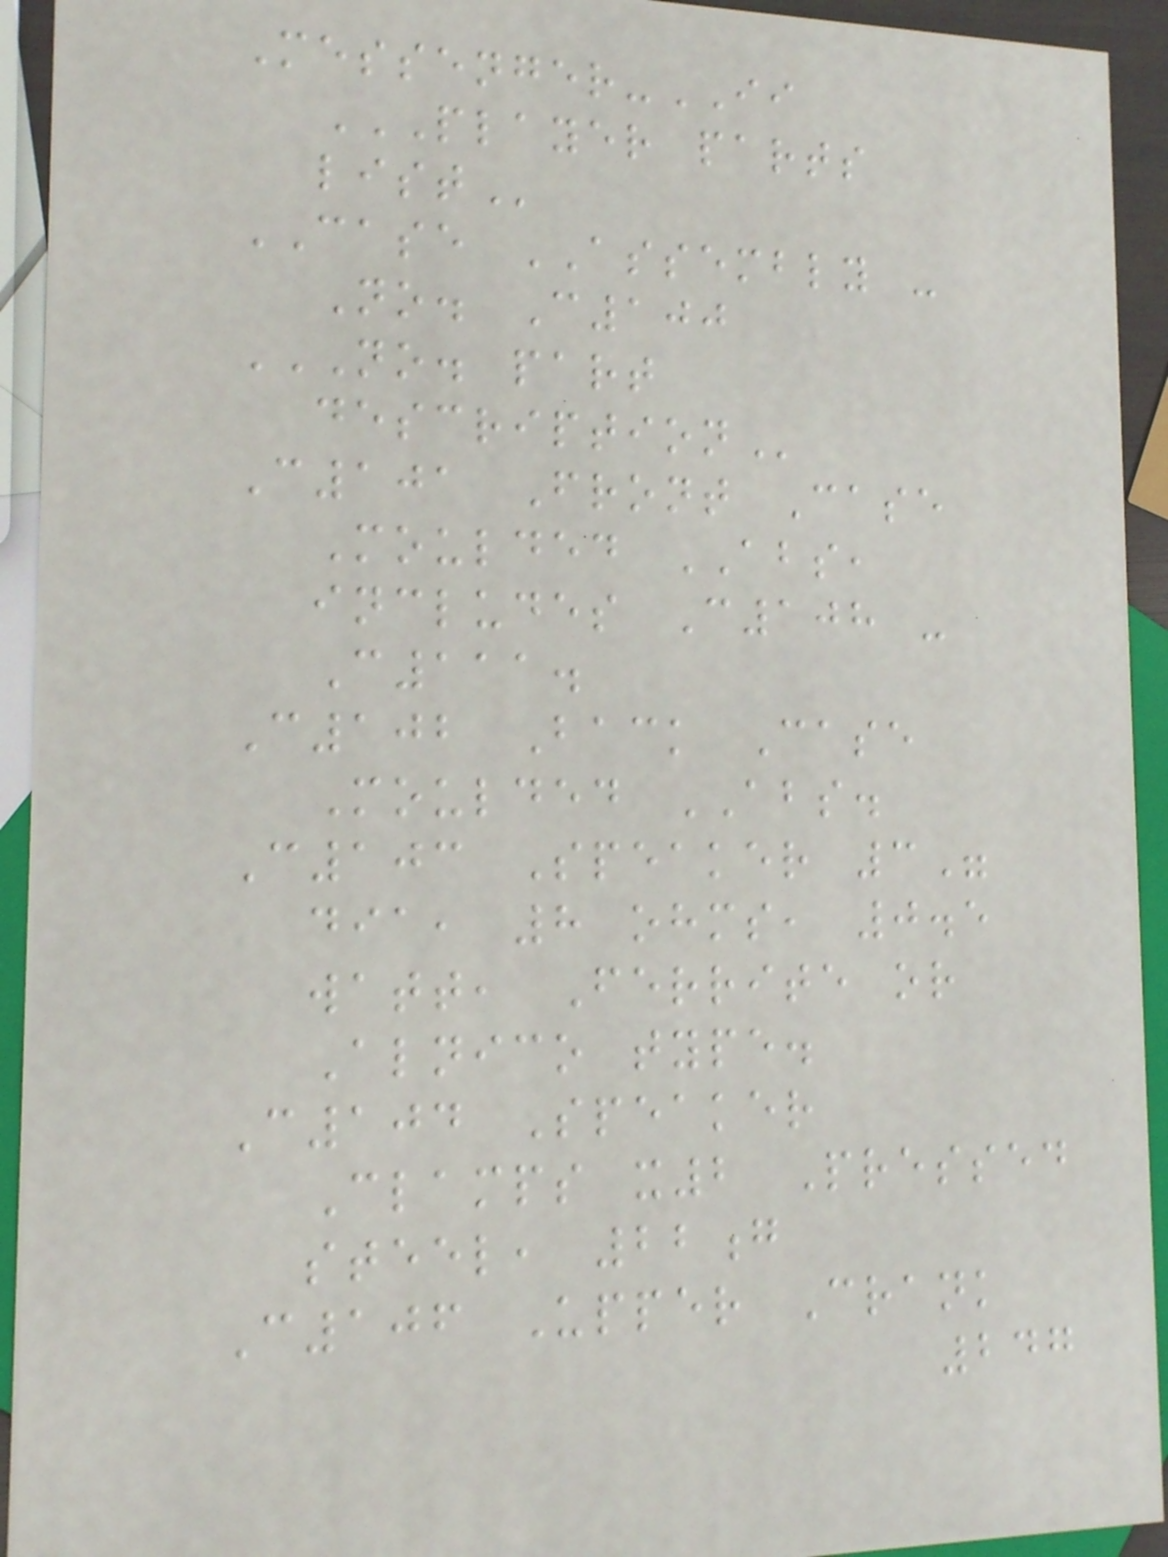Messenger-II
PLAYER PARTS
LIST
CASE ASSEMBLY -
No. C100
NO. PART
DESCRIPTION
C101 Front Case
Moulded ABS,
includes C108 -
C111.
C102 Back Case
Moulded ABS.
C103 Speaker 3"
dia, 8 ohms, 0.5
watt, Ferrite or
Alnico type.
C104 Speaker
Clamps x2 Pressed
steel, 22g
C106 Upper Crank
247
